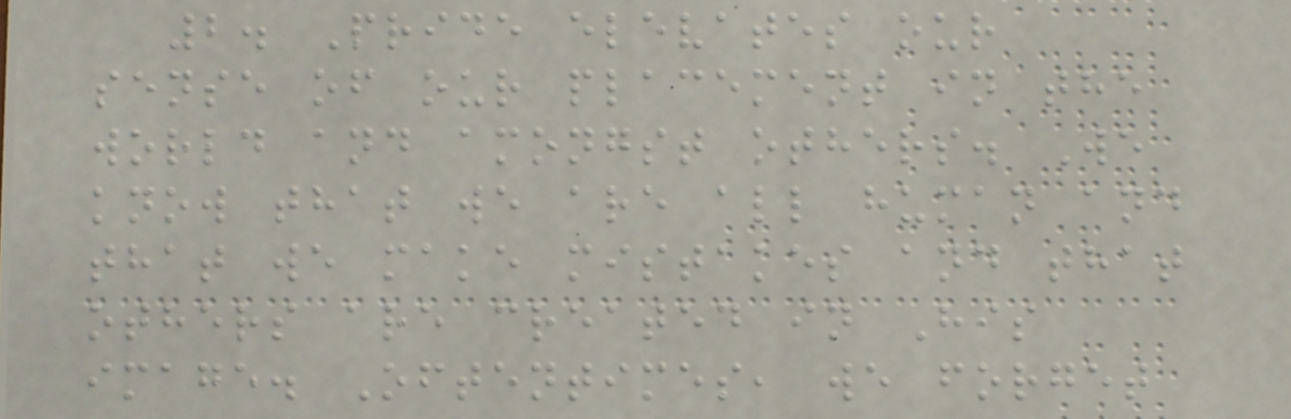2. Pride elevates our
sense of our placement in the
world and amongst others. We
know that we are all human and
that we make mistakes and that
others are created in His
image. Oftentimes, we forget
